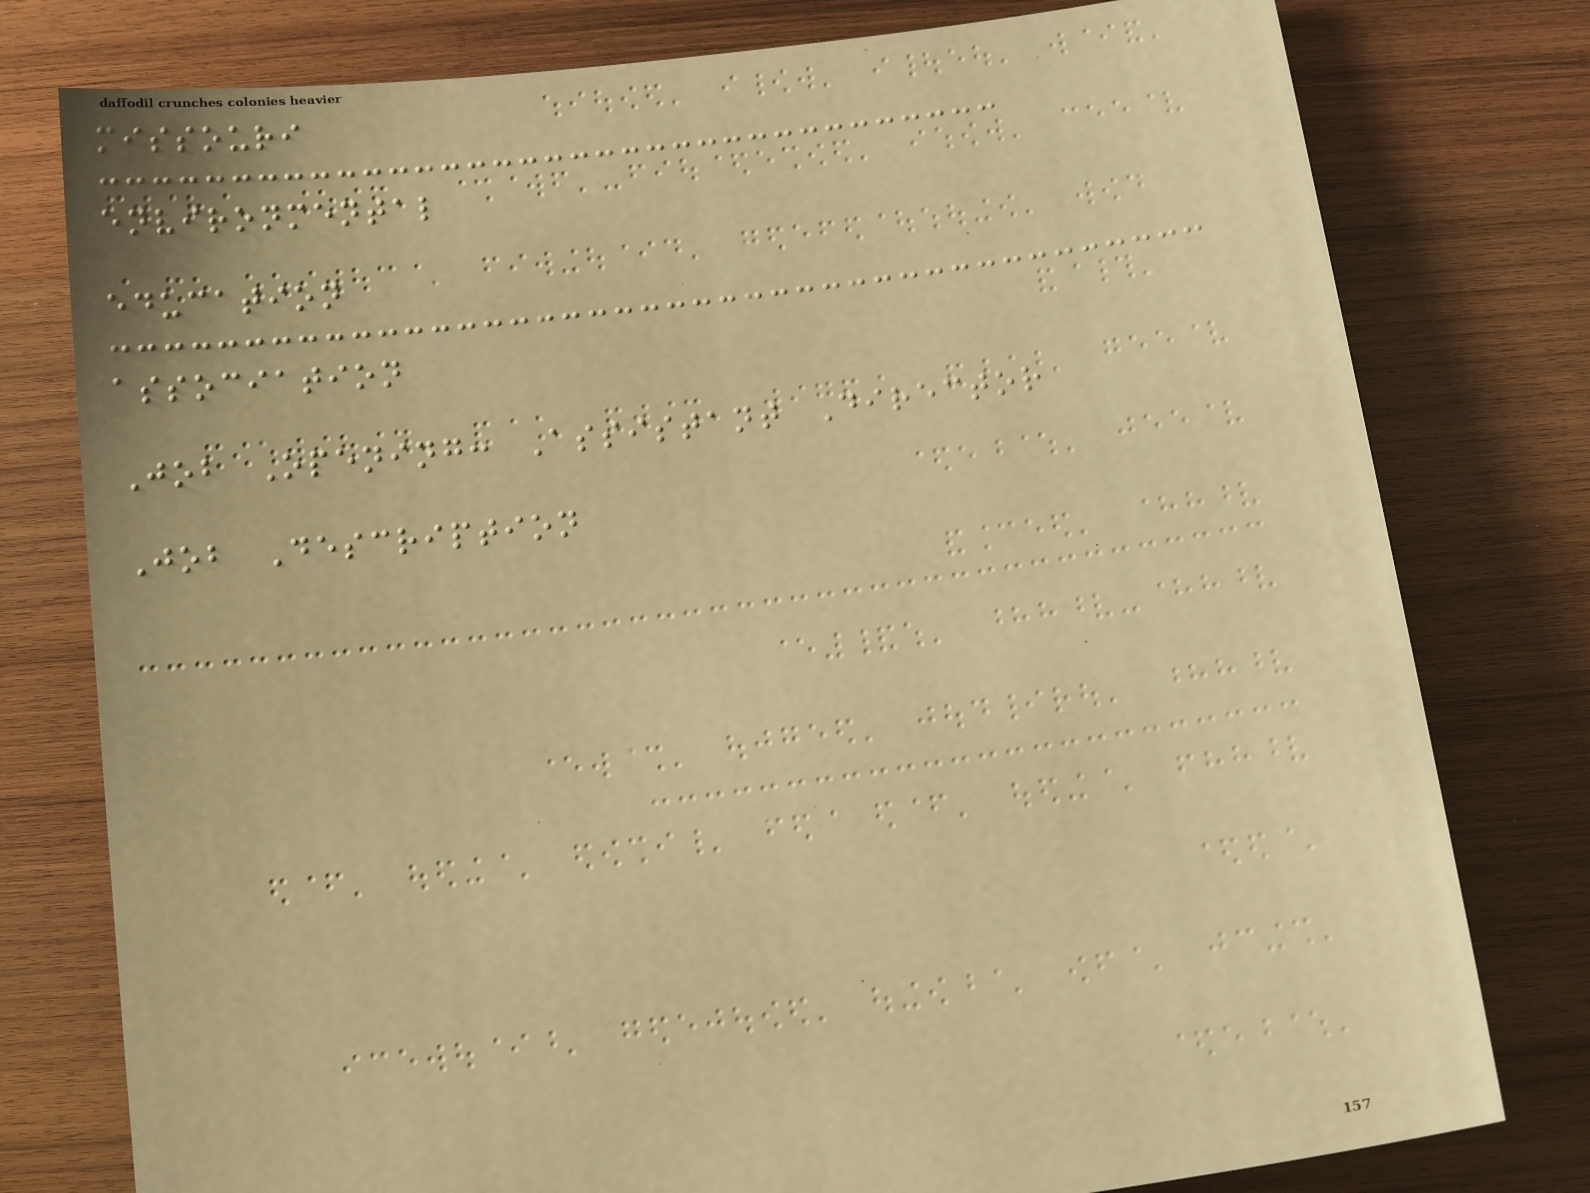missouri
environmental
education
association
Job Opening: Assistant Director
Job Description
